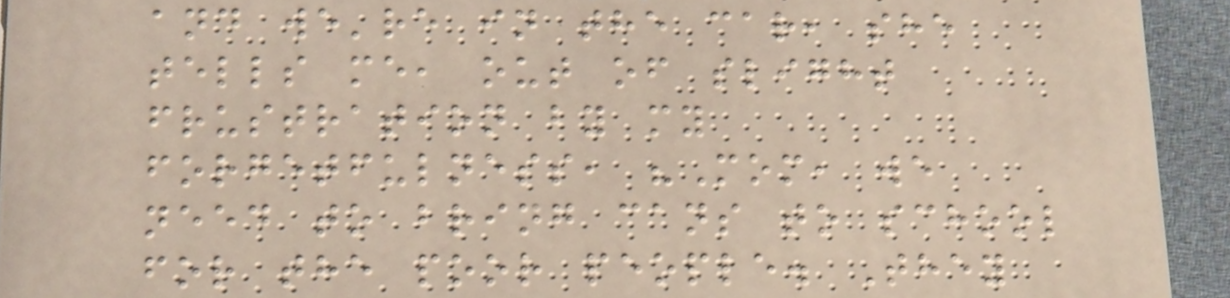and we're in the car, she
tells me, out of slight
frustration by my
forgetfulness, "Mom, we
need to bring cans to school
for the poor people. They
